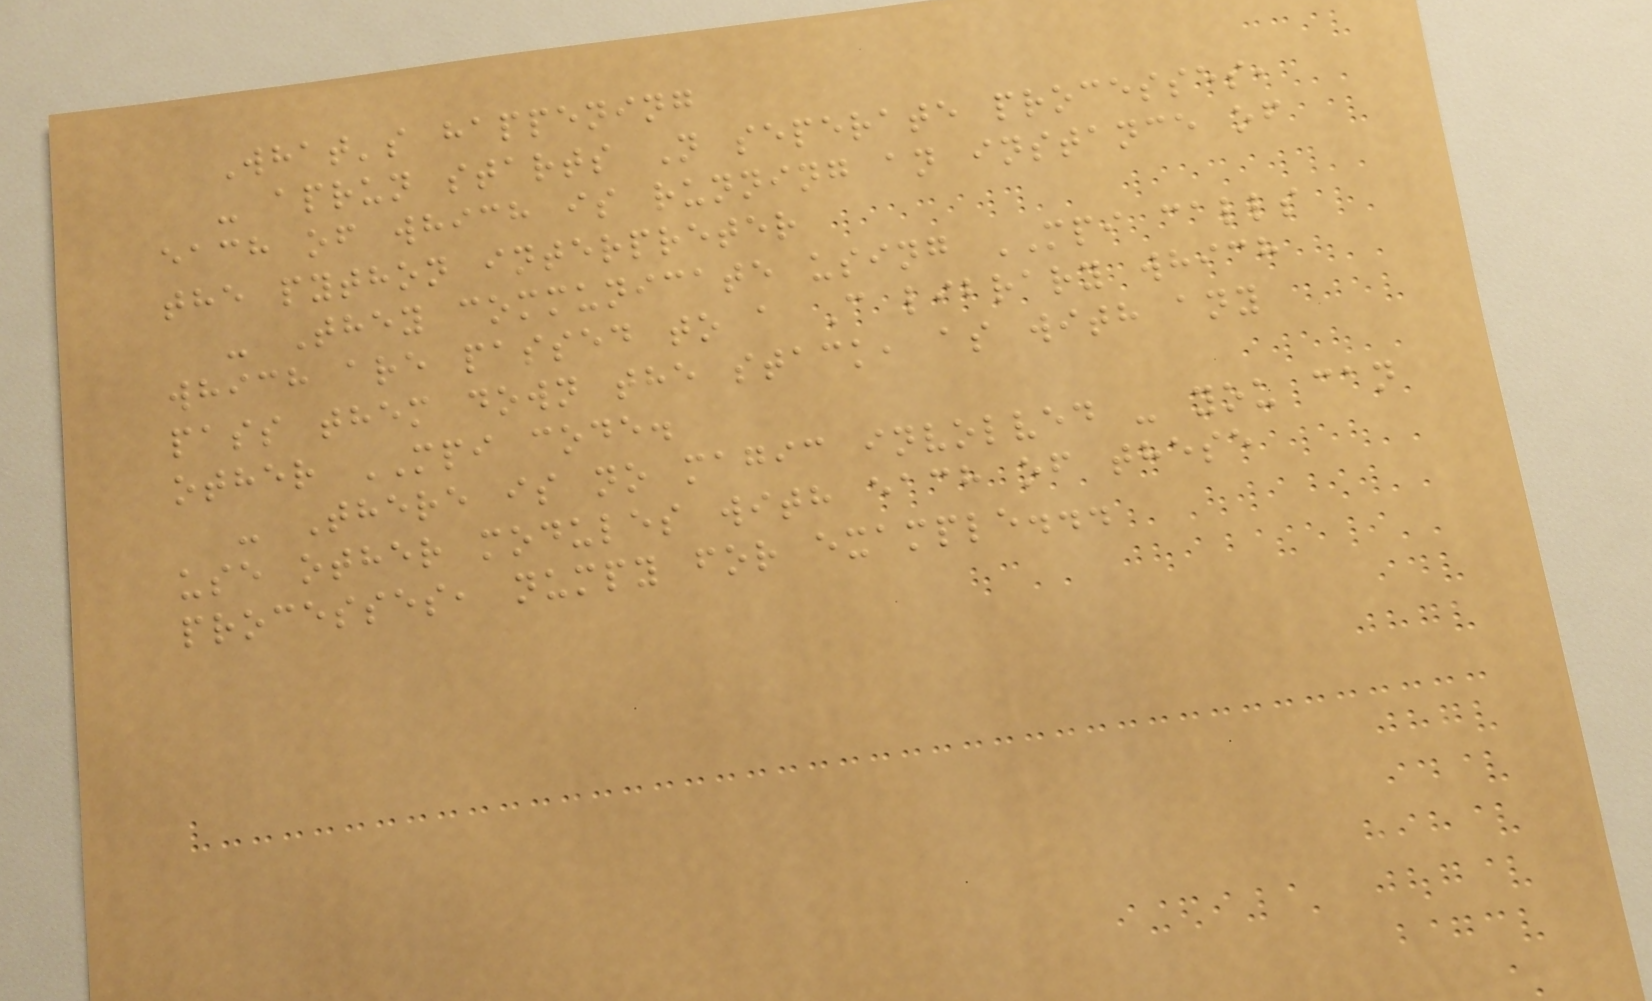What's happening
- aprun starts N seperate processes,
each of which is running an instance of
the python interpreter
- They communicate using MPI calls
which are passed to a C library which
pass them down the stack, as with any
other MPI code.
- There is no magic involved - you can
use other modules with each of these
processes, numpy for example...
